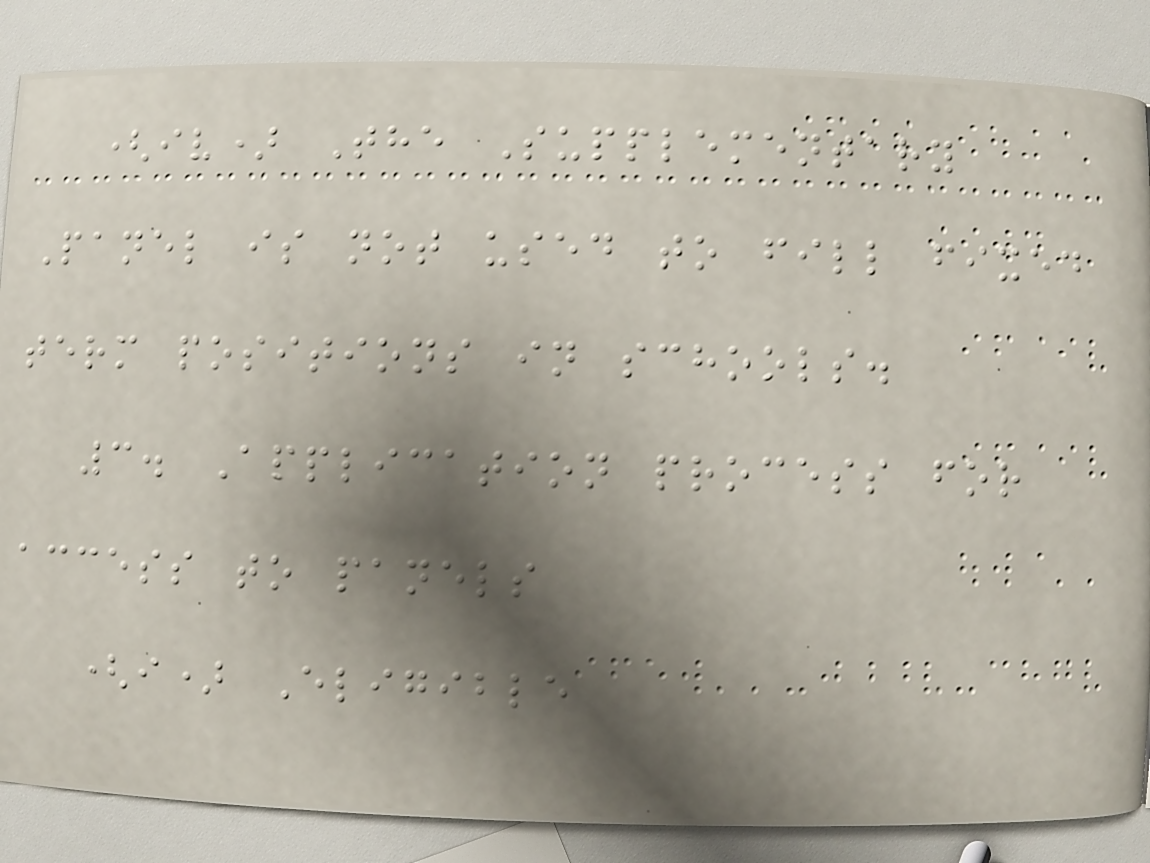(iv) The Supplementary
Panel is not used to fill fixed
term positions in schools.
3. Application process for
access to panels
(i) Eligible
